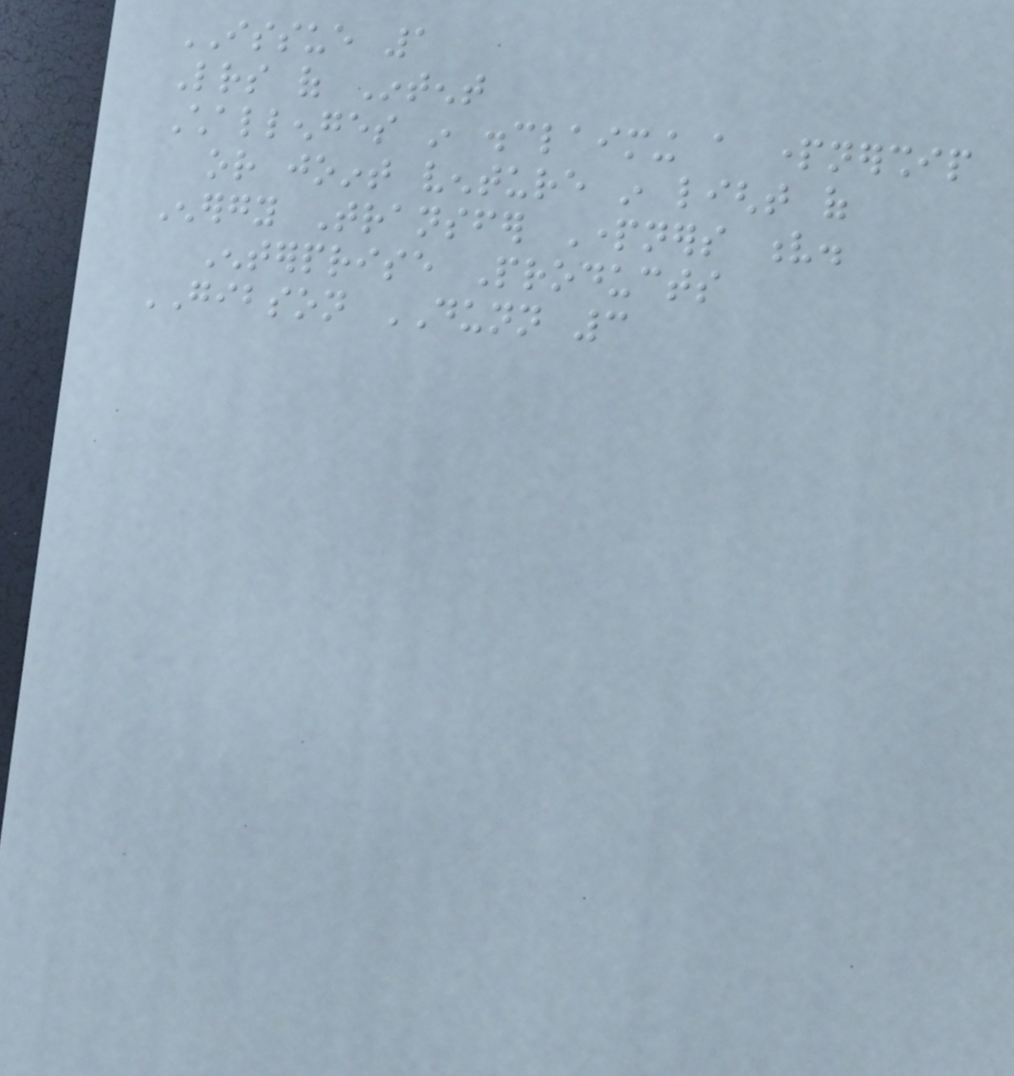ISSUE 1
Letters of Intent
Challenges in disclaiming a partnership
or joint venture in light of
Energy Transfer Partners v.
Enterprise Products
GIBSON DUNN 3
